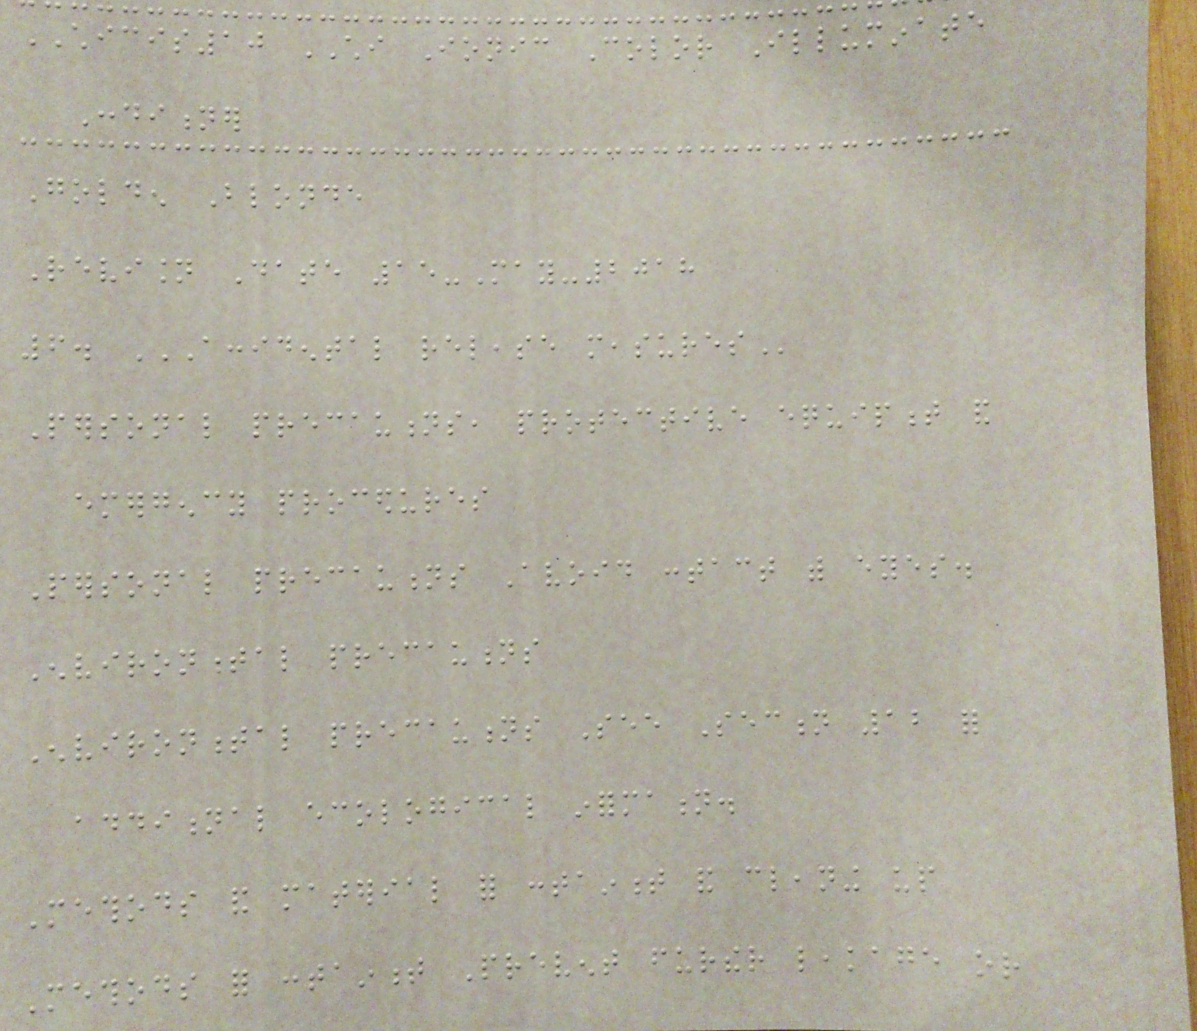CHICIS10 CHI Ionic Color Illuminate
Conditioner
Golden Blonde
Revision Date 15-May-2018
6. ACCIDENTAL RELEASE MEASURES
Personal precautions, protective equipment and
emergency procedures
Personal precautions Avoid contact with eyes.
Environmental precautions
Environmental precautions See Section 12 for
additional ecological information.
Methods and material for containment and cleaning up
Methods for containment Prevent further leakage or
